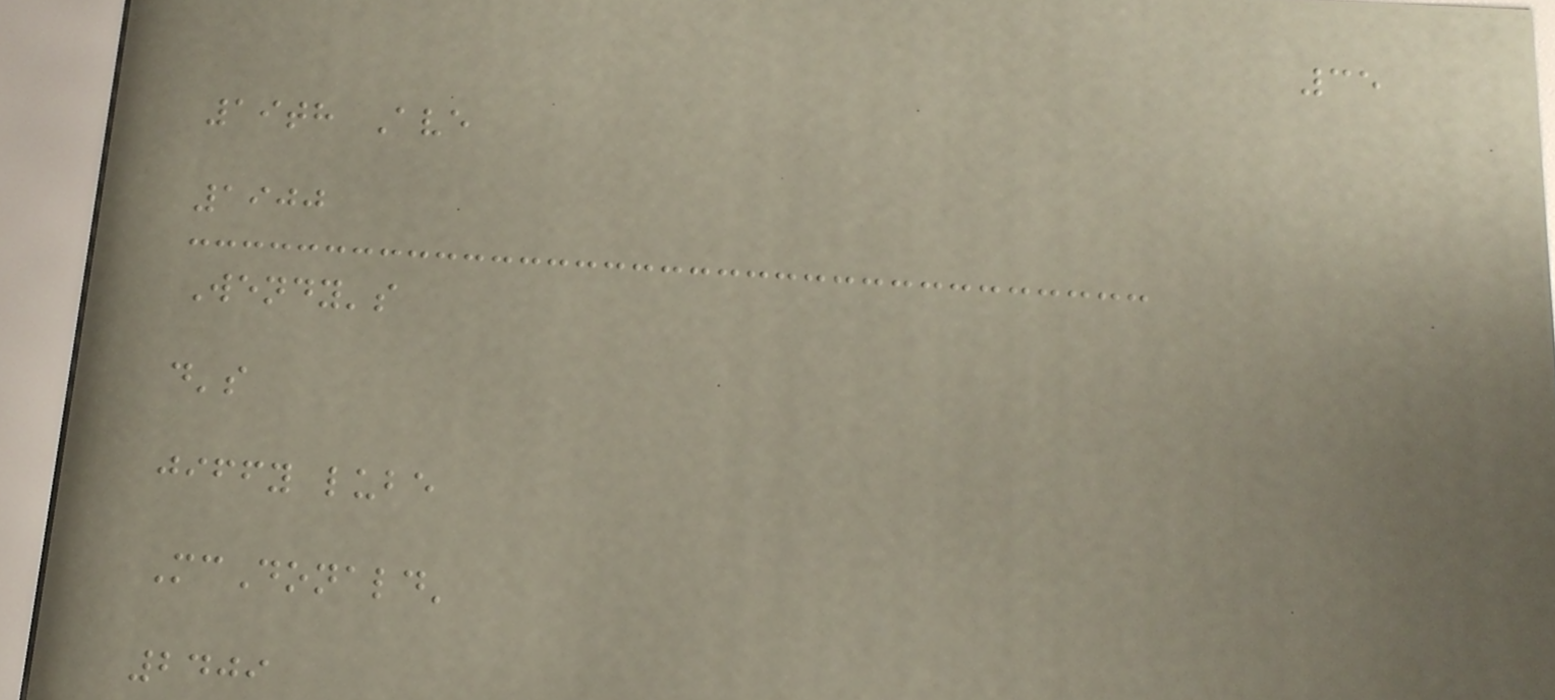35
19th Ave
1900
Wendy's
d's
jiffy lube
McDonald'
2409
